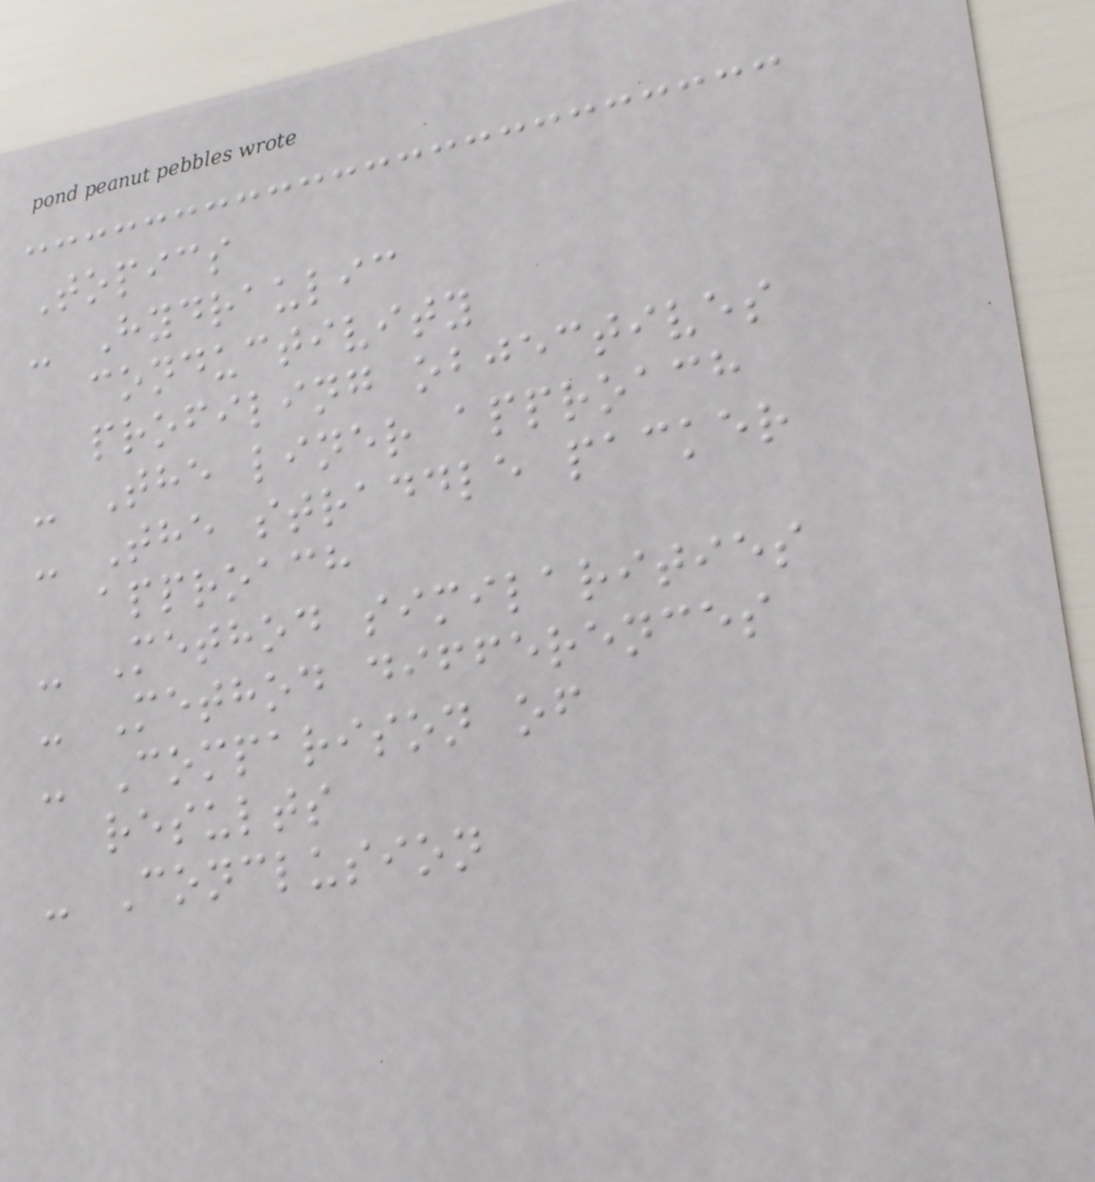Topics
- Hydraulic
conductivity
profiling objectives
- The liner approach
- The straddle packer
approach
- Method similarities
- Method differences
- Comparison of
results
- Conclusion
